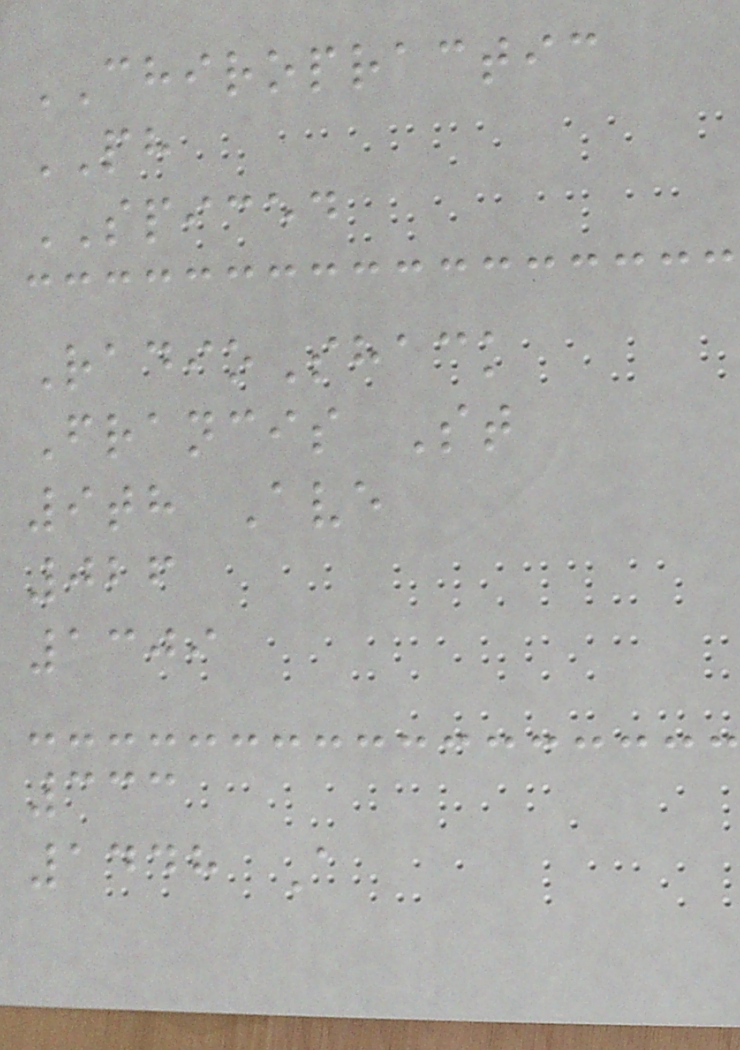CHIROPRACTIC
PH
SPICED
RadioShack
Francis St
9th Ave
026
1309
333
1448 A
